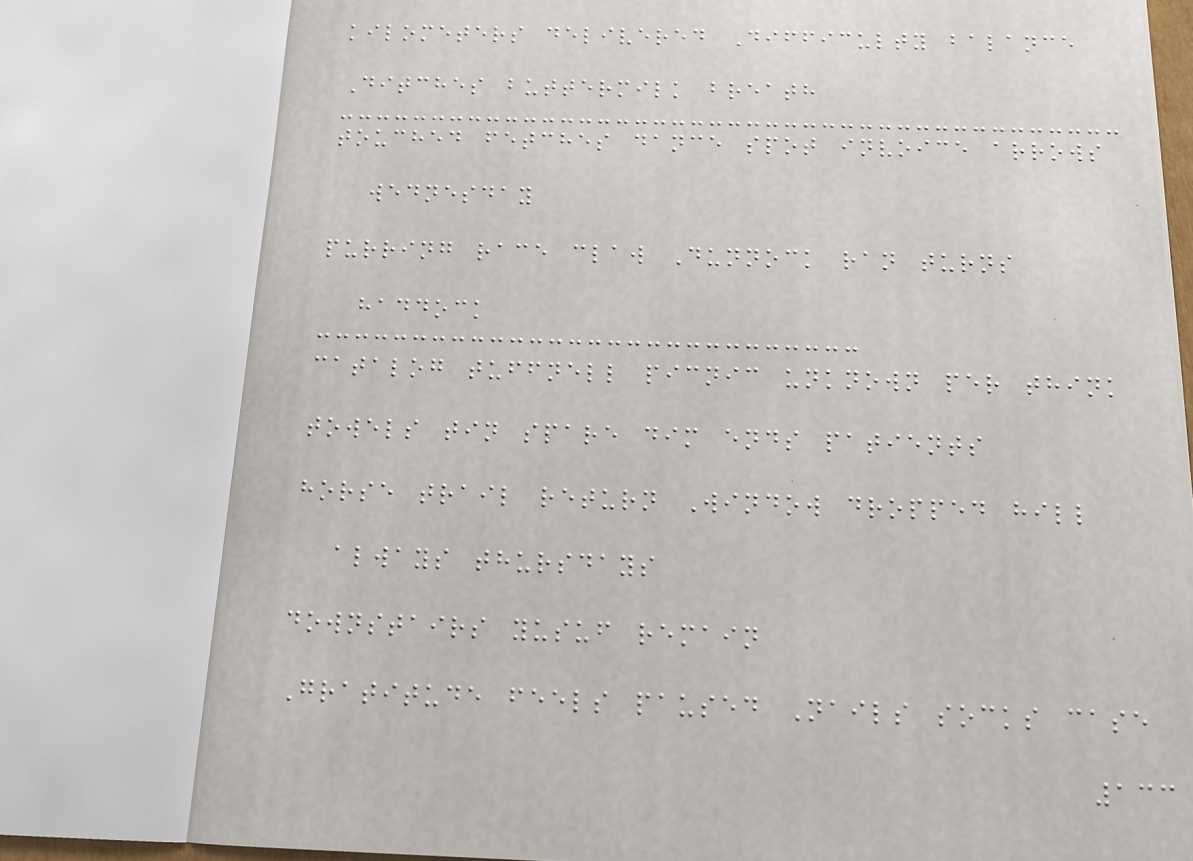kilometers delivered Difficulty balance
Ditches buttermilk breath
touched fetches dance spot invoice arrows
wednesday
purring race claw Dunnock ran turns
haddock
catalog tuffnell picnic unknown per think
towels tin spare dim ends patients
horse trail return Window dropped hill
always thursdays
downstairs yusuf remain
Gratitude feels paused Nails socks case
133
